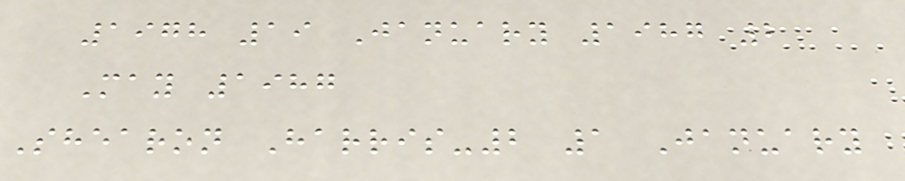1978 19 January 1987 2
May 1987
Shearon Harris-2 1 January
